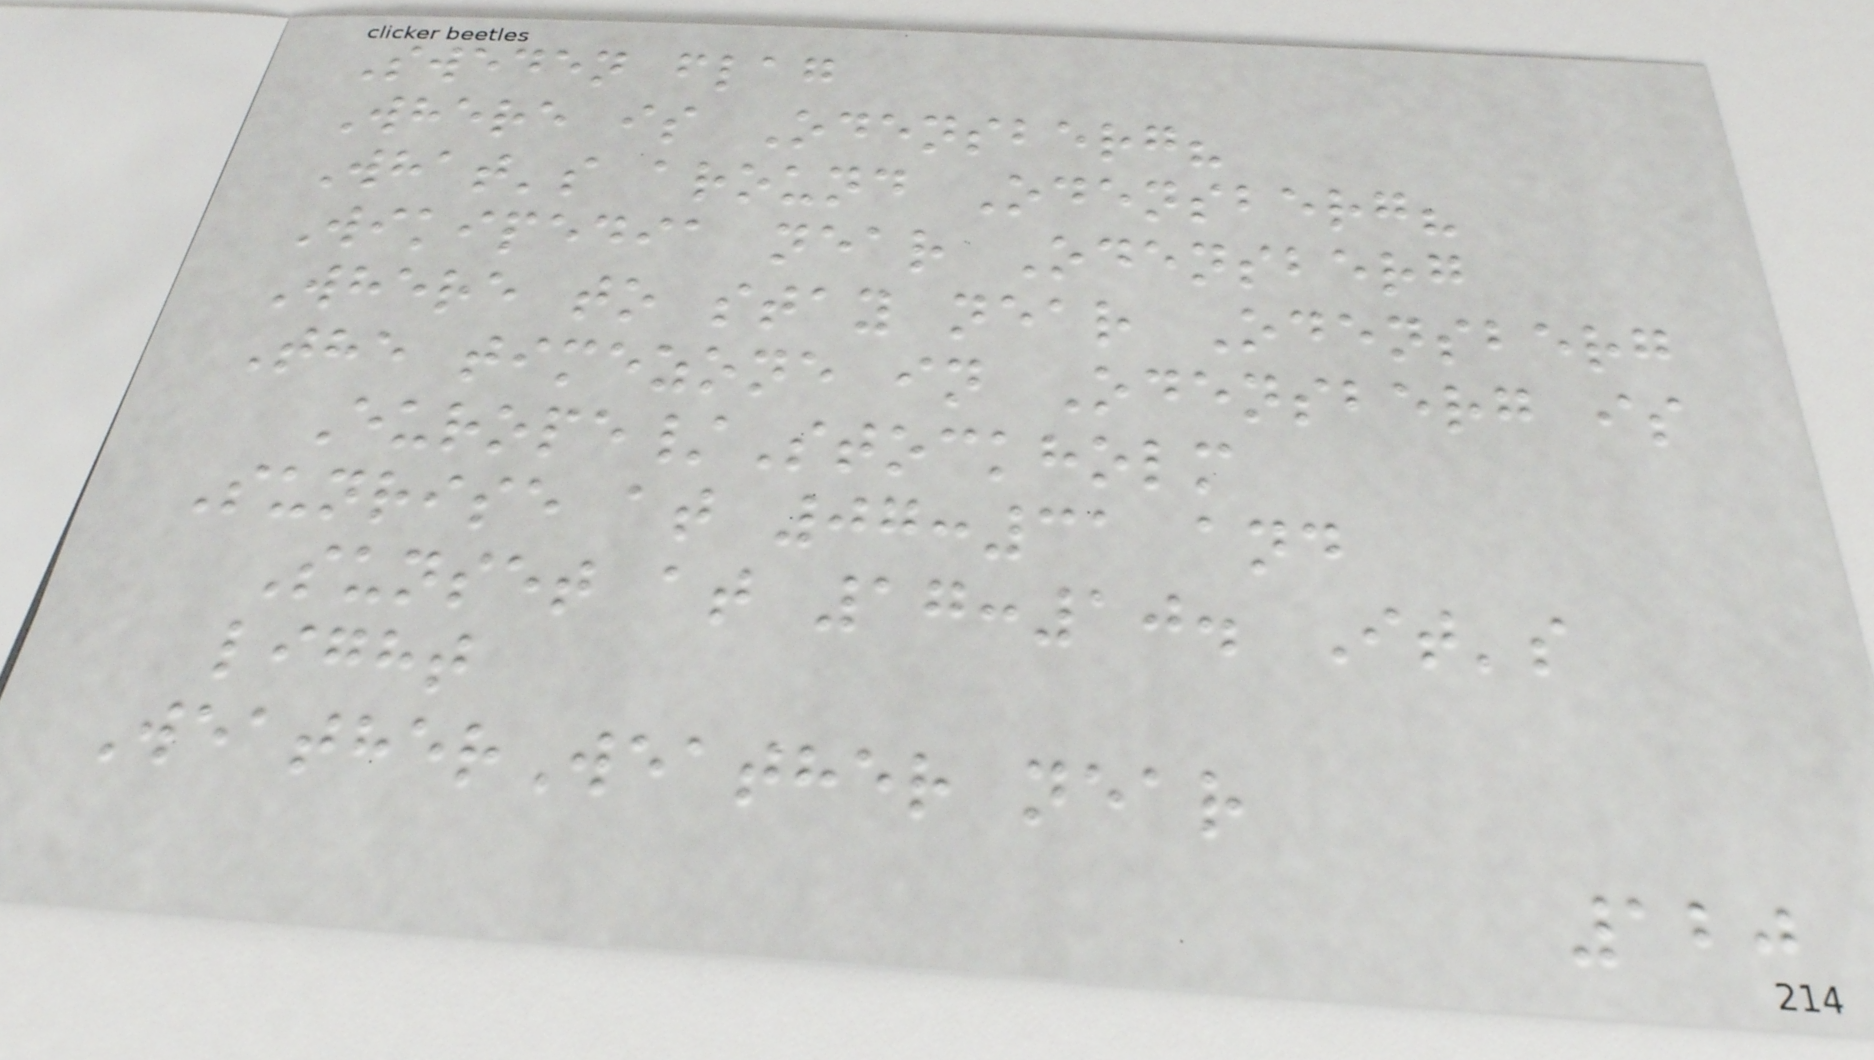Sweden flag
Where is Odensberg?
What's around Odensberg?
Wikipedia near Odensberg
Where to stay near Odensberg
The timezone in Odensberg is
Europe/Stockholm
Sunrise at 07:31 and
Sunset at 17:10. It's
light
WeatherWeather near
120
